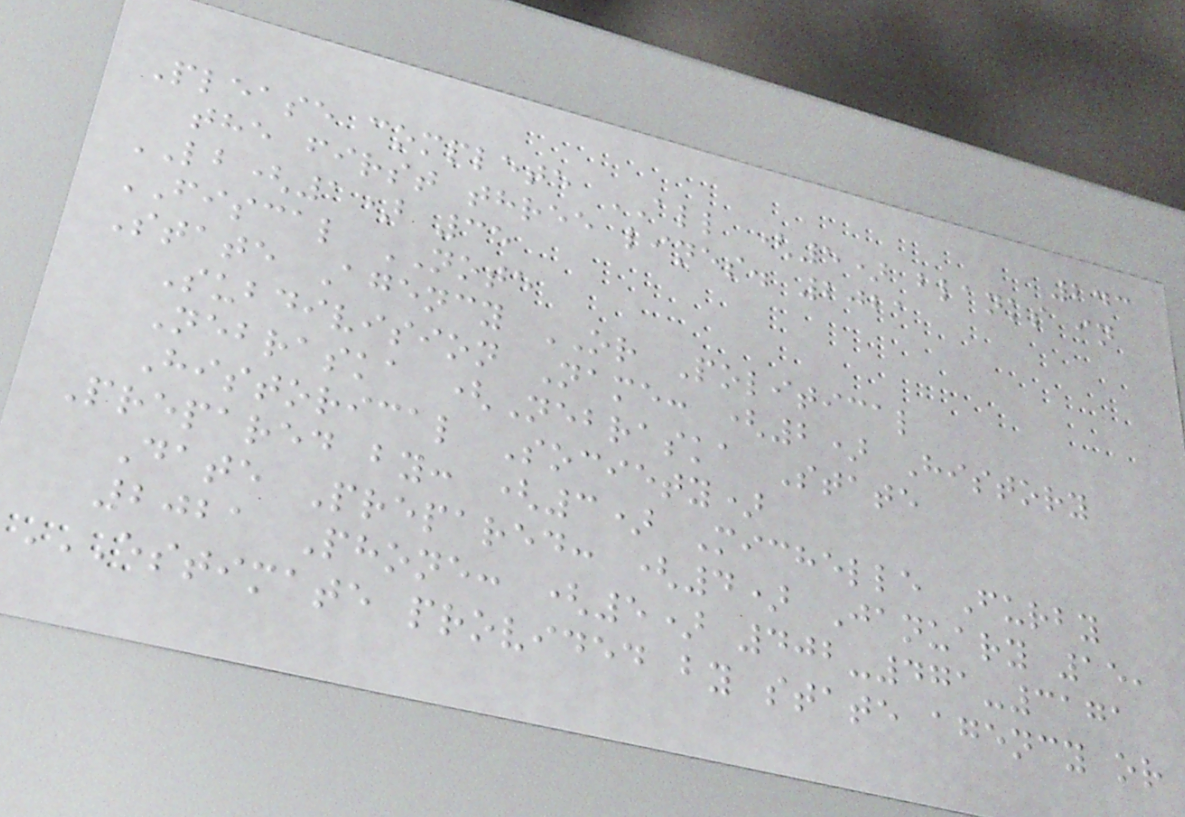243
Please complete ALL (5) blanks in
the first three lines. 2021
LB(1) 35
FISCAL NOTE
State Agency OR Political
Subdivision Name: (2) History
Nebraska (Nebraska State
Historical Society)
Prepared by: (3) Michelle Furby
Date Prepared: (4) January 15,
2021 Phone: (5) 402-471-3171
ESTIMATE PROVIDED BY STATE AGENCY OR
